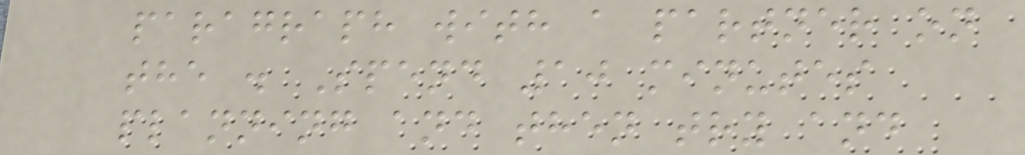paragraph with a partner on
the . Spend 10 minutes
planning and then try and
